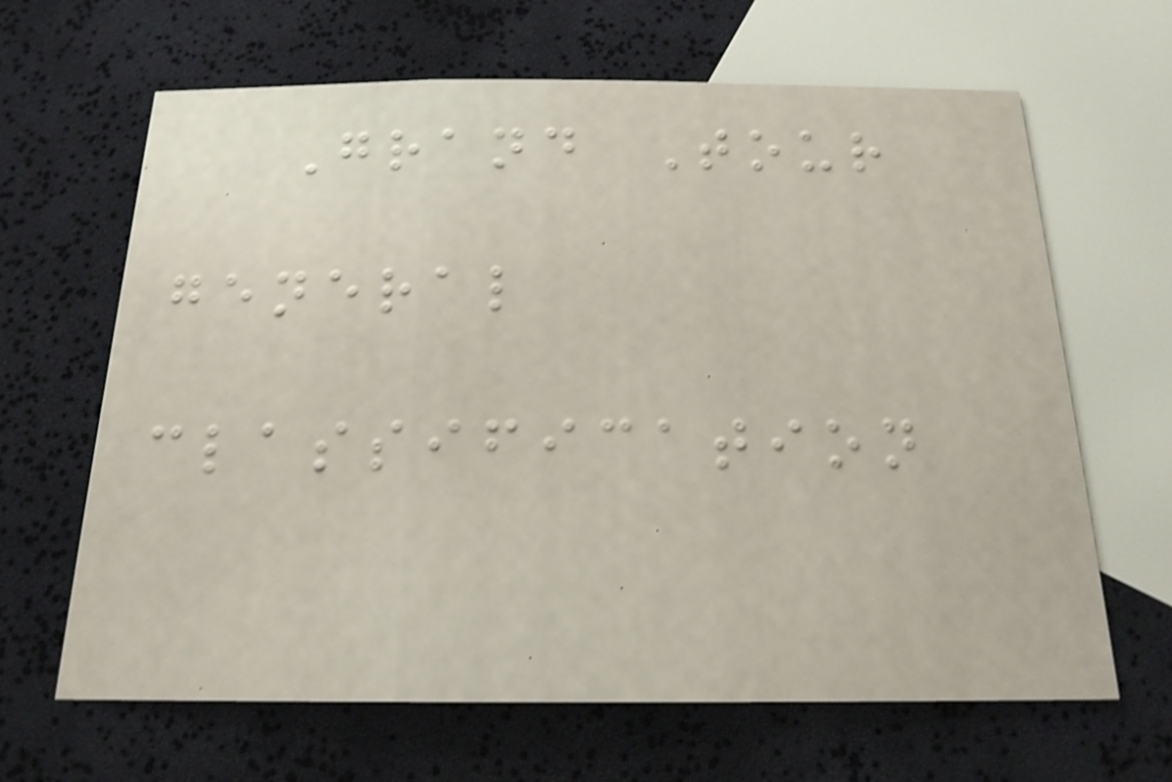Grand Tour
general
classification
